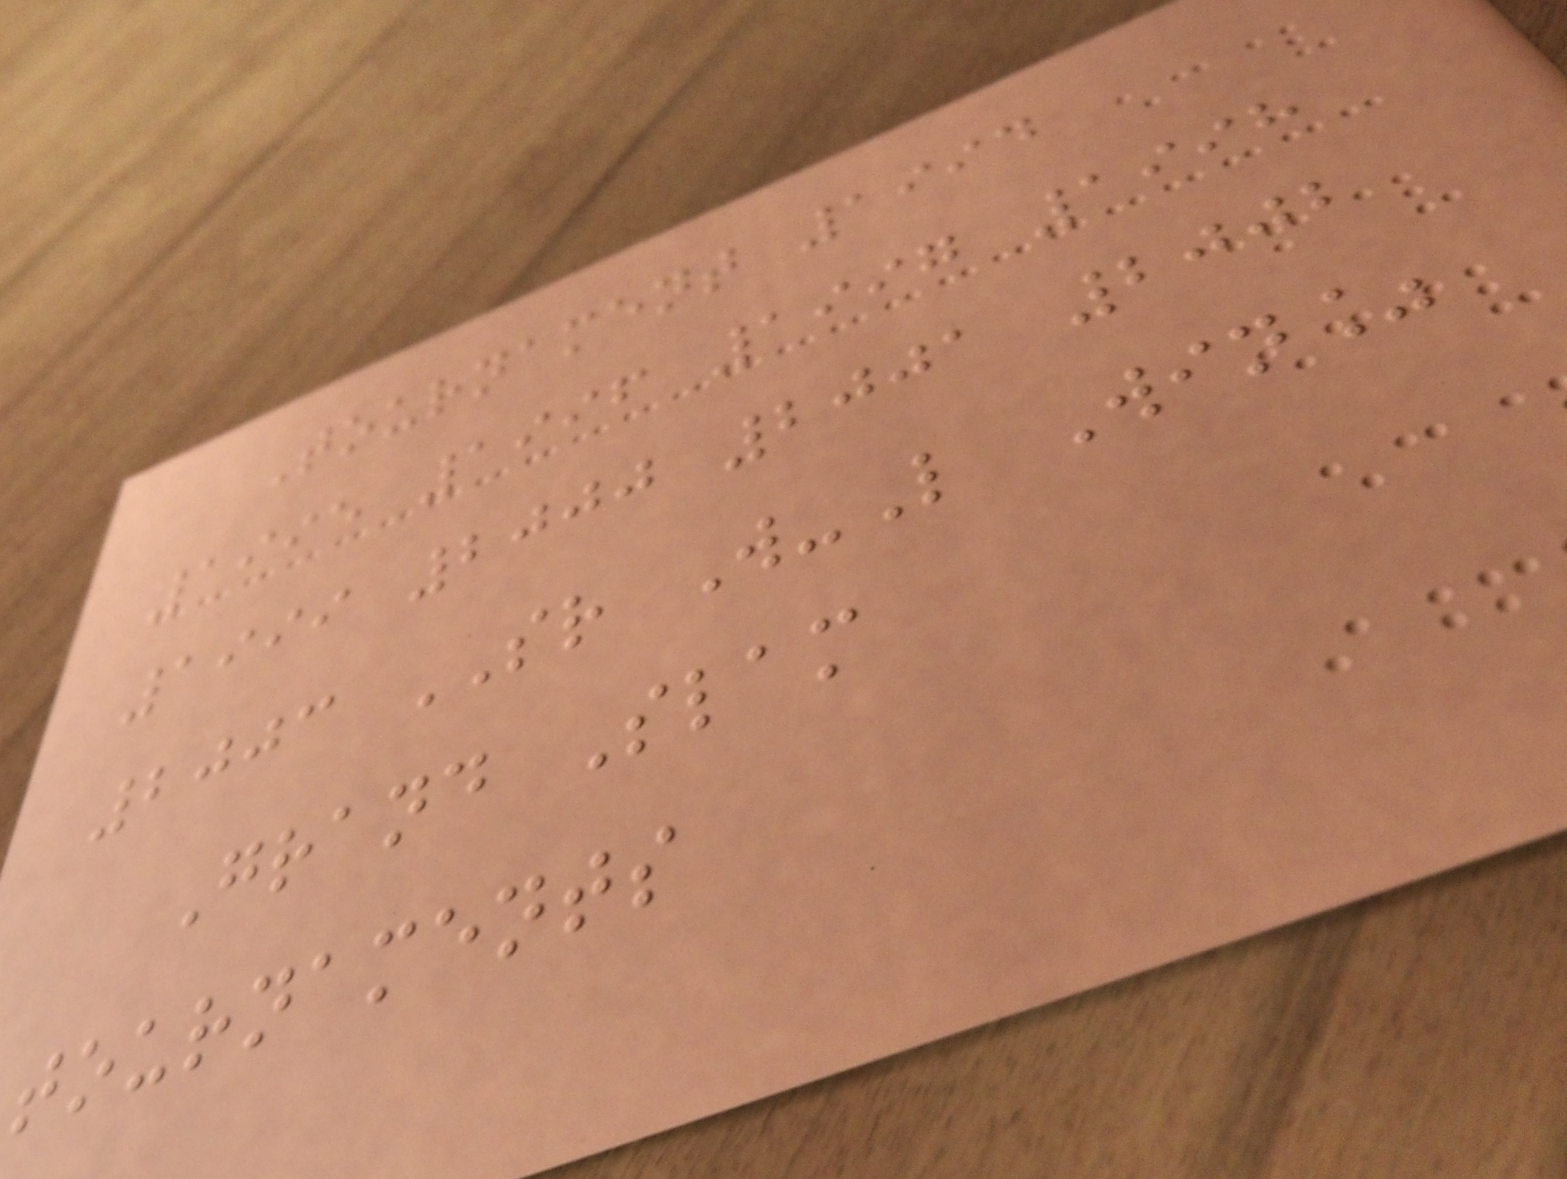Tournament 1994
1995 1996 1997 1998
1999 2000 2001 2002
2003 SR W-L Win%
Grand Slam
tournaments
